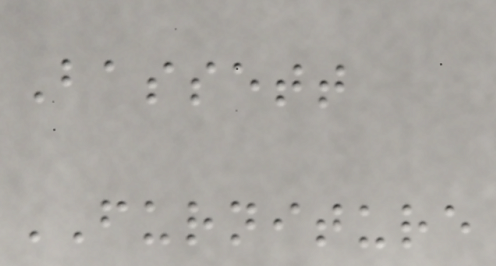Bassett
FURNITURE
